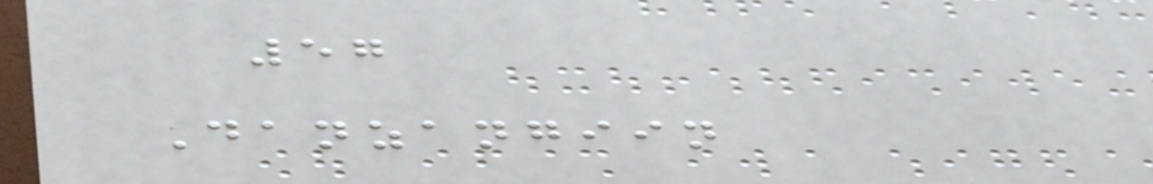57
Danzangiin
